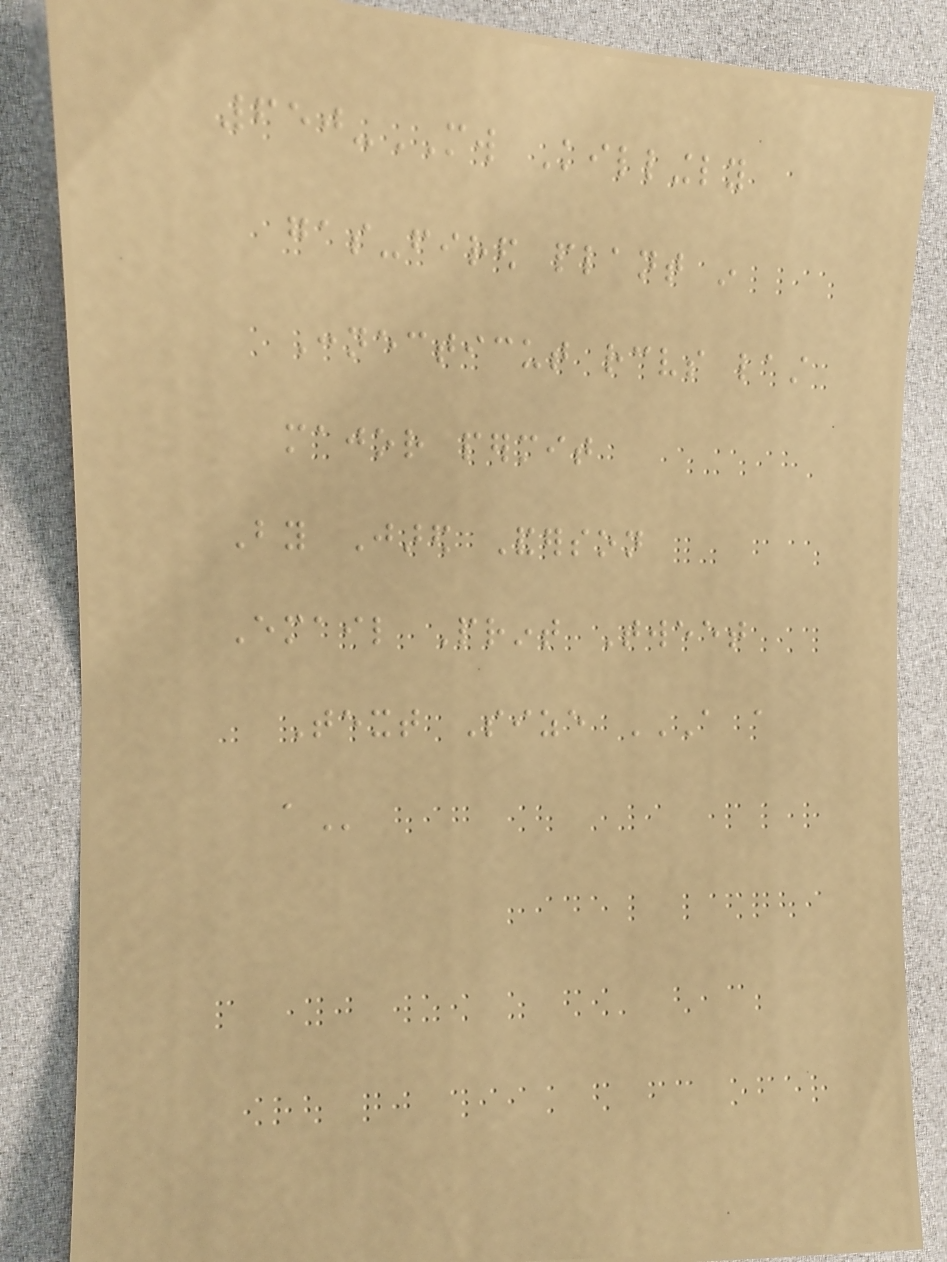650-MW Killingly
gas-fired plant in
Connecticut receives last
major permit
By Jared Anderson
Email Print Tweet
Text Size A A
A
